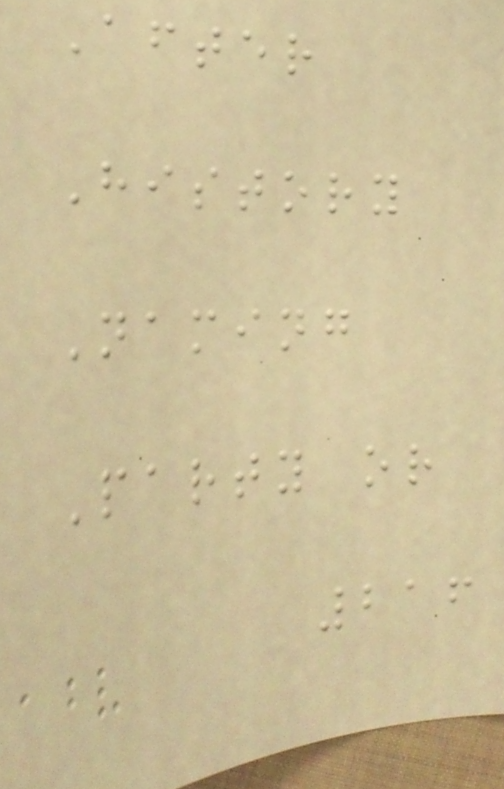After
History
Naming
Party or
216
